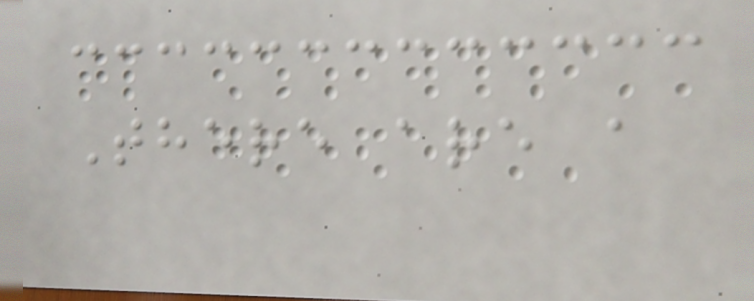There are a
